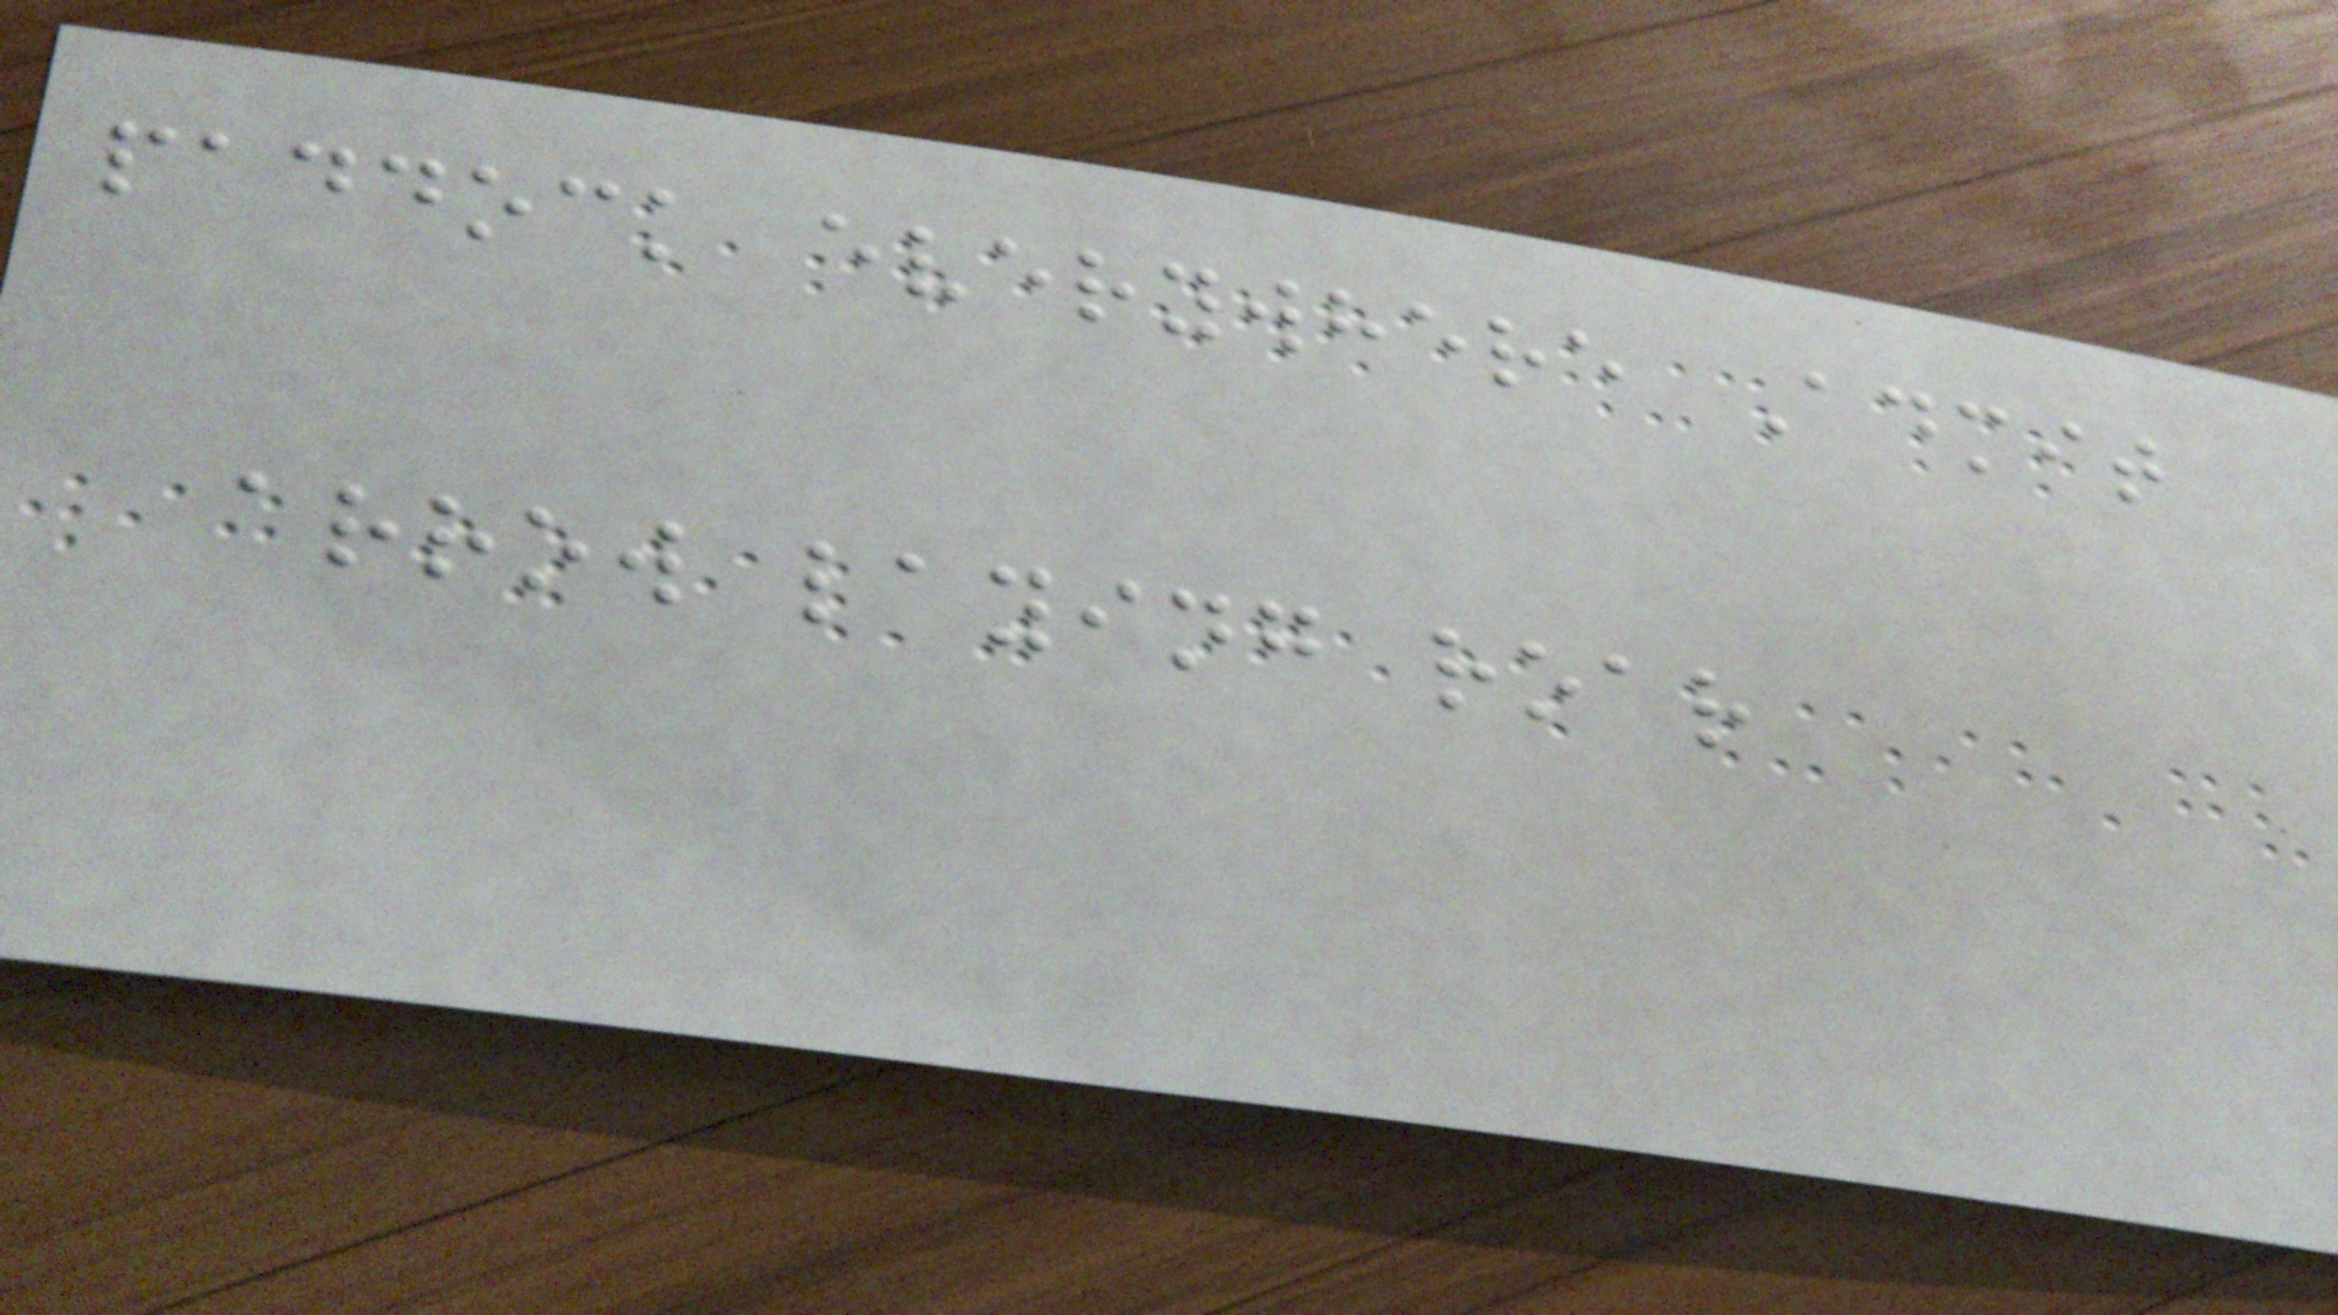paddock everywhere Admit
arrow laying roar
